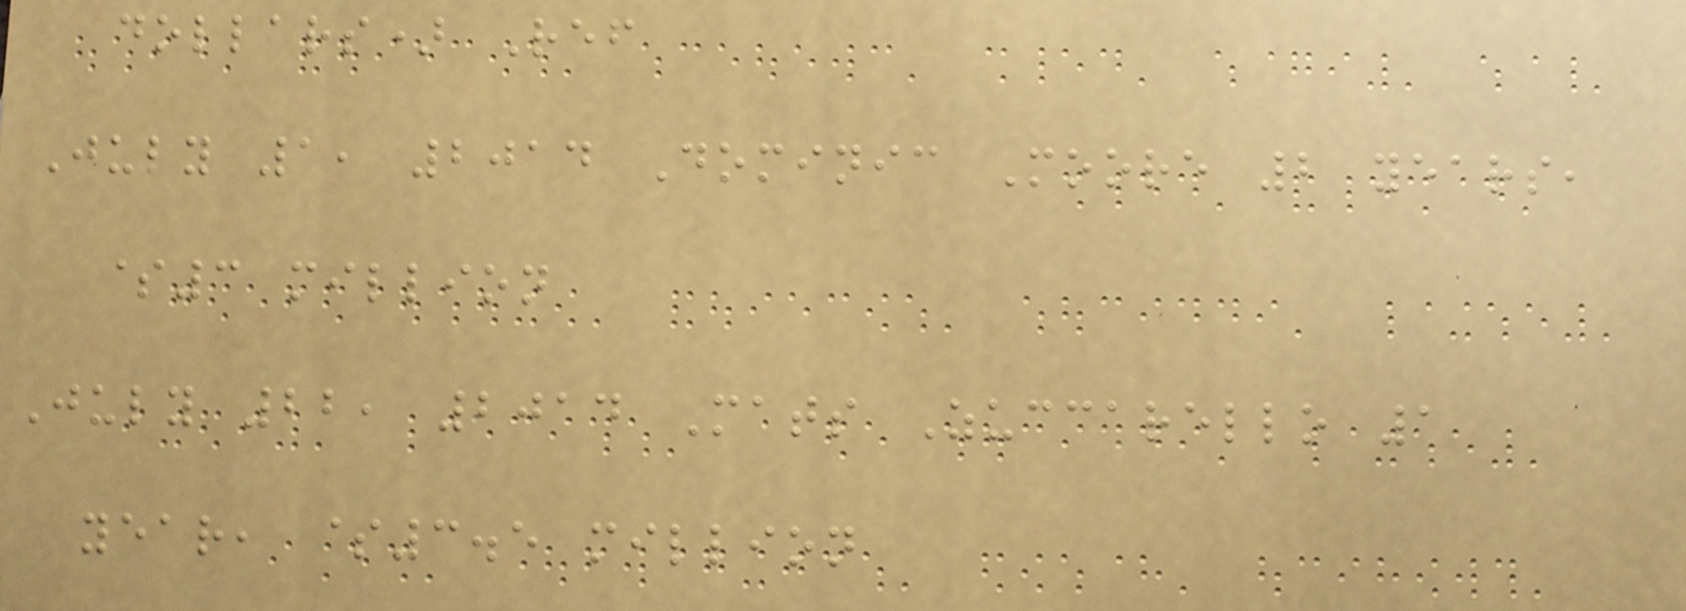dollars) Ref
July 1, 2014 Dominic Moore 2 years,
$3 million
July 22, 2014 Mats Zuccarello 1
year, $3.5 million
